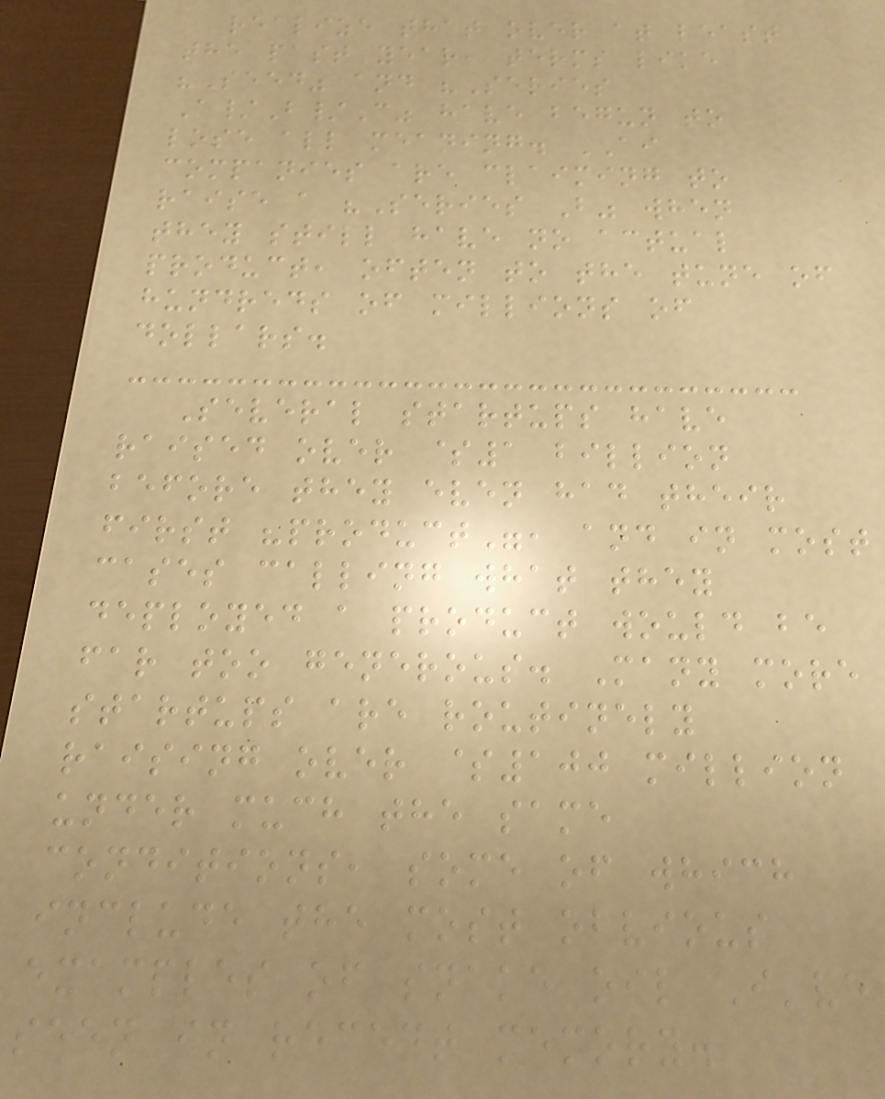realize that over at least
the past year, terms like
"Seed" and "Series
A/B/C" have begun to
lose all meaning. AI
companies are claiming to
raise a "Series B" when
they still have no actual
product, often to the tune of
hundreds of millions of
dollars.
Several startups have
raised over $1 billion
before they even had their
first "product", and in most
cases calling what they
deployed a product would be
far too generous. Many more
startups are routinely
raising over $100 million
under much the same
conditions, some of which
include the most obvious
examples of snake oil I've
seen in recent memory.
